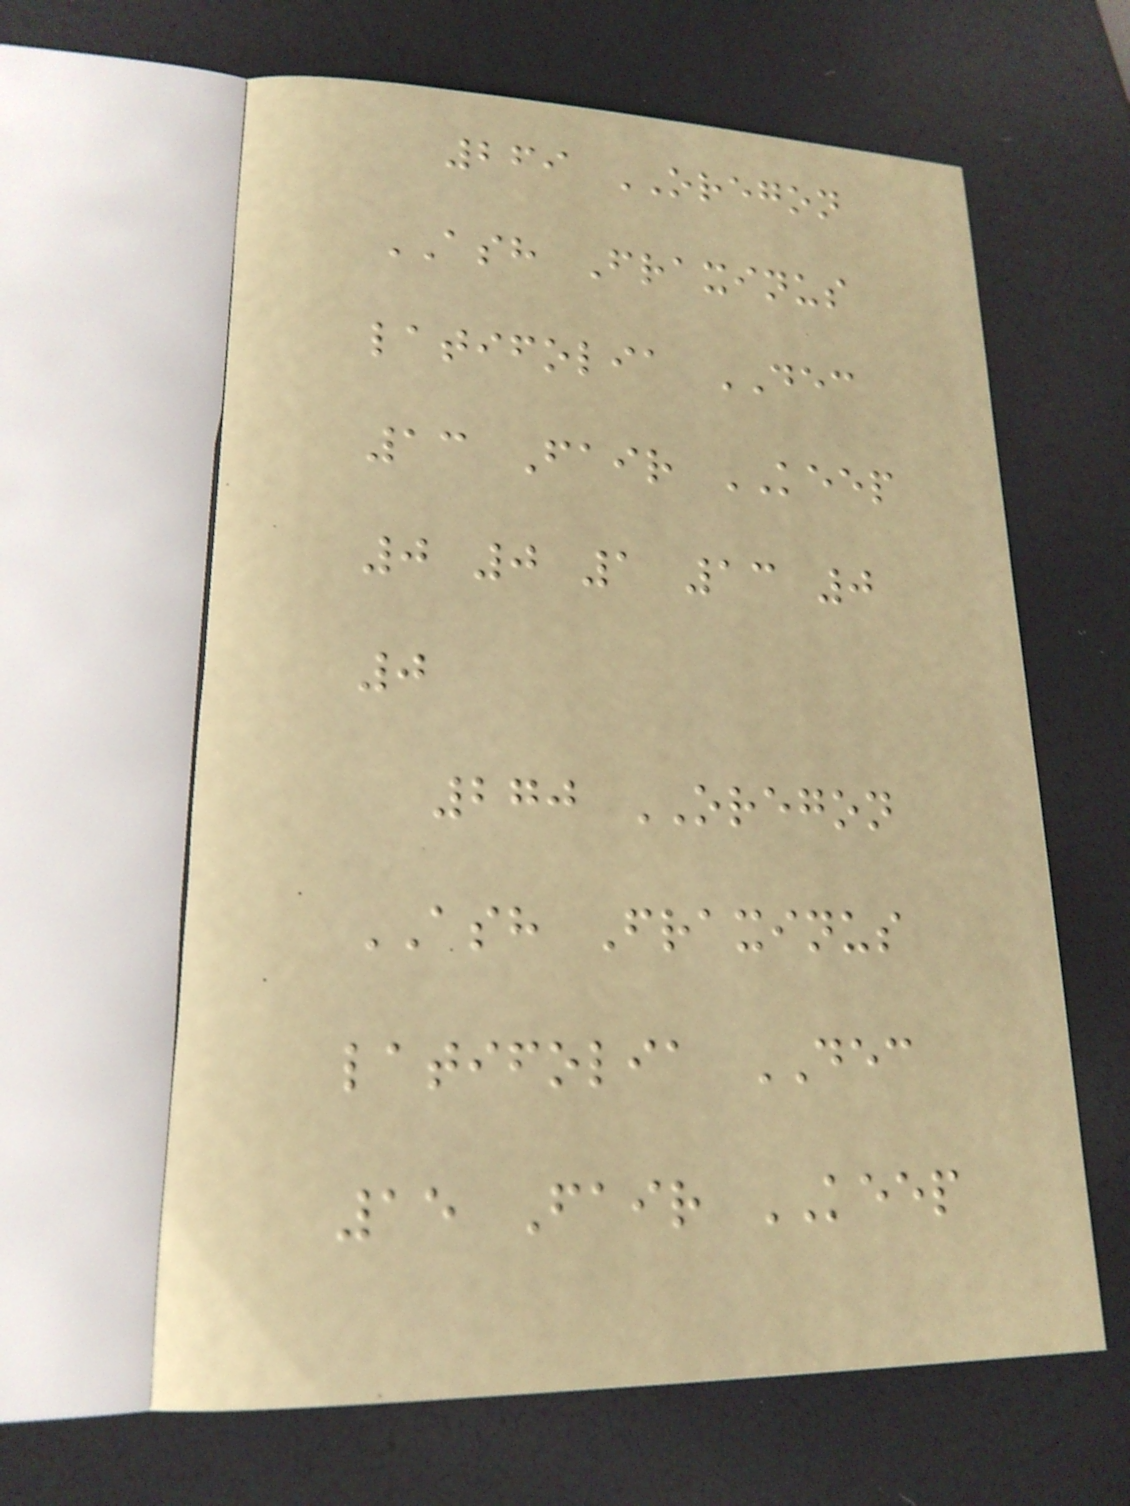269 OREGON
ASH Fraxinus
latifolia DEC
13 Fair KEEP
0 0 1 13 0
0
270 OREGON
ASH Fraxinus
latifolia DEC
15 Fair KEEP
